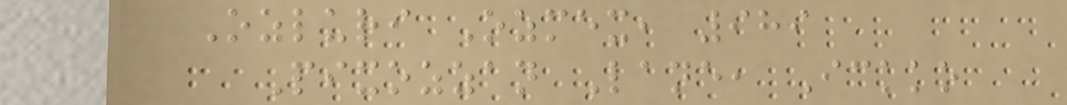Ozluri Ozmex, 989
Pixozzan Lane, Ickko
